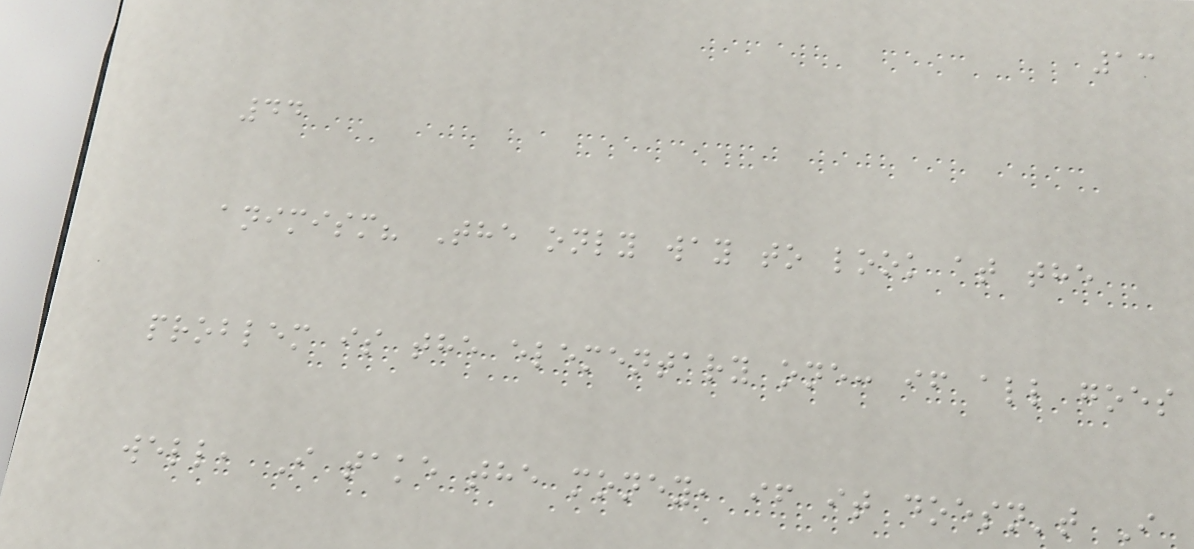13
44
animism? The only way to look at the
problem is the elementary one: if all goes
well, I take the money, if it doesn't I
